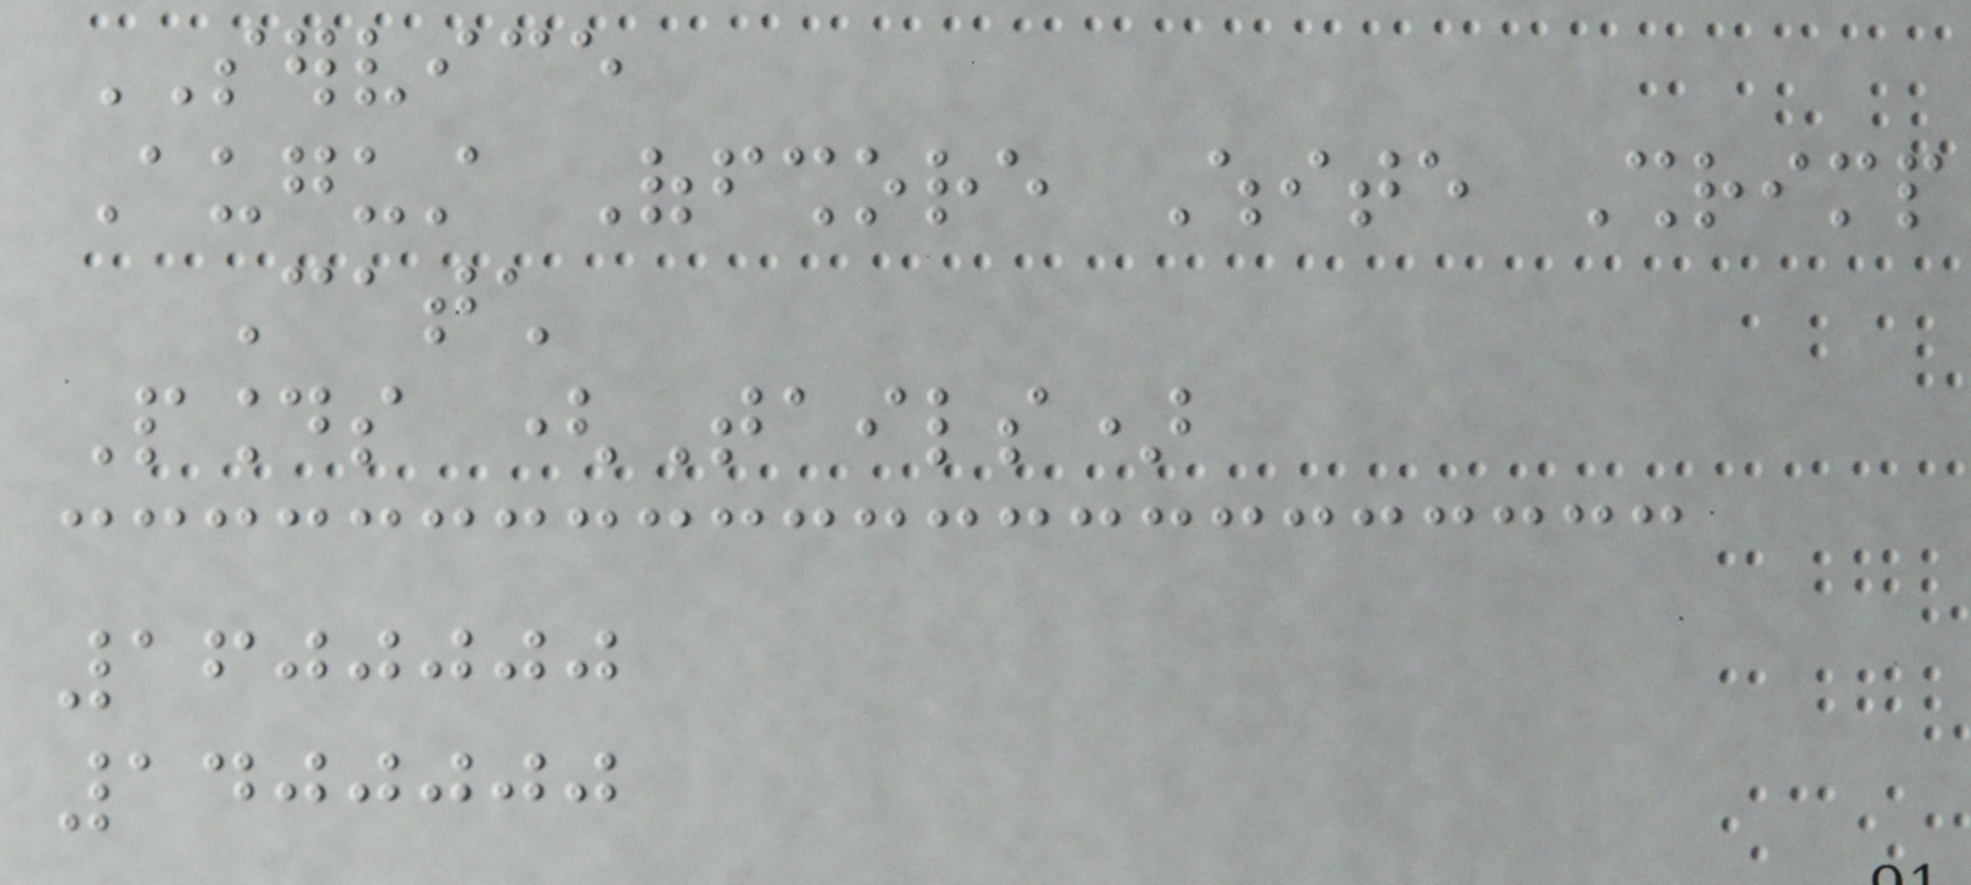SERVICE
August Offshore White Shrimp
Catch
Pounds (Tails)
1600000
1400000
